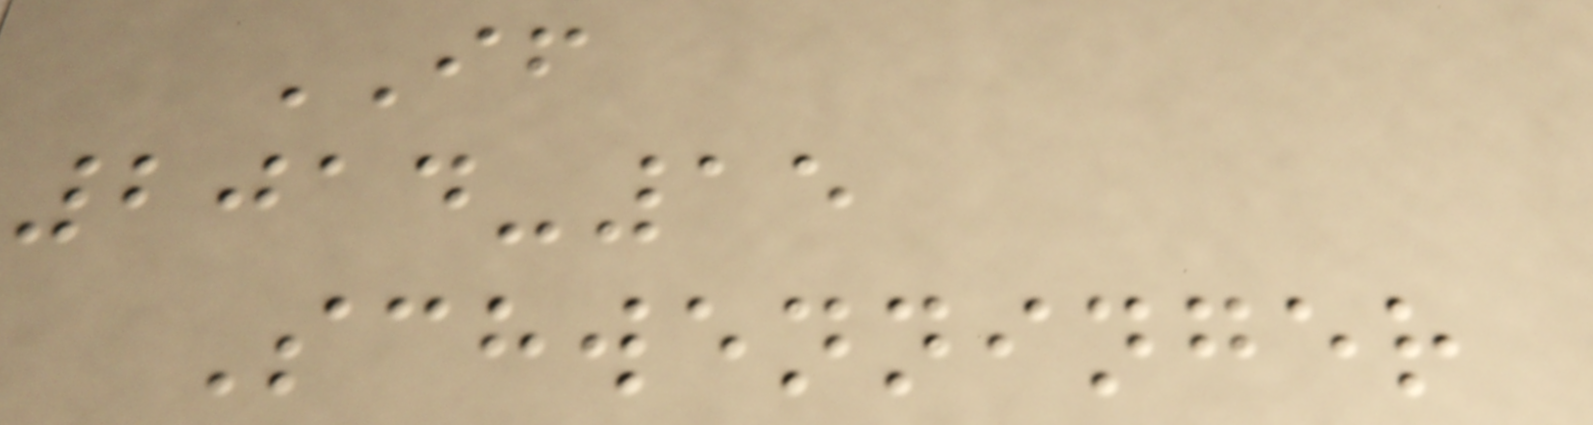IF
2014-15
Schwenninger
